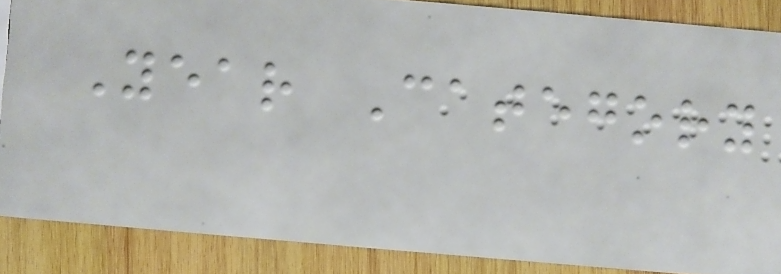Year Category
